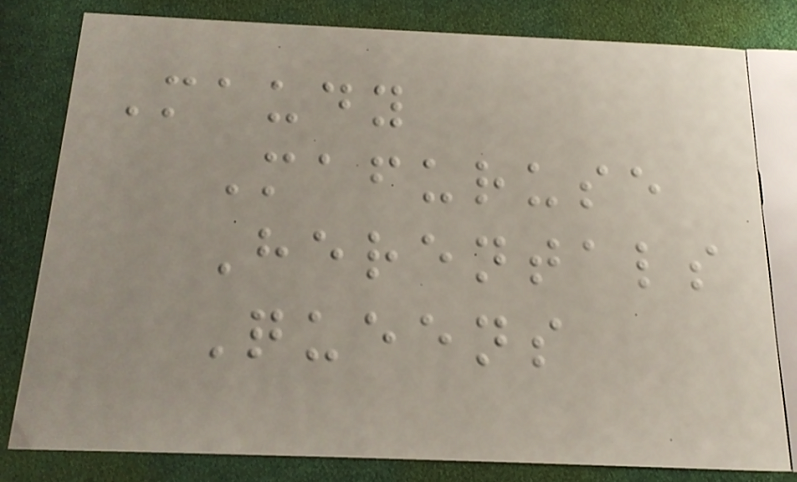Maudy
Mafuruse
Herentals
Queens
